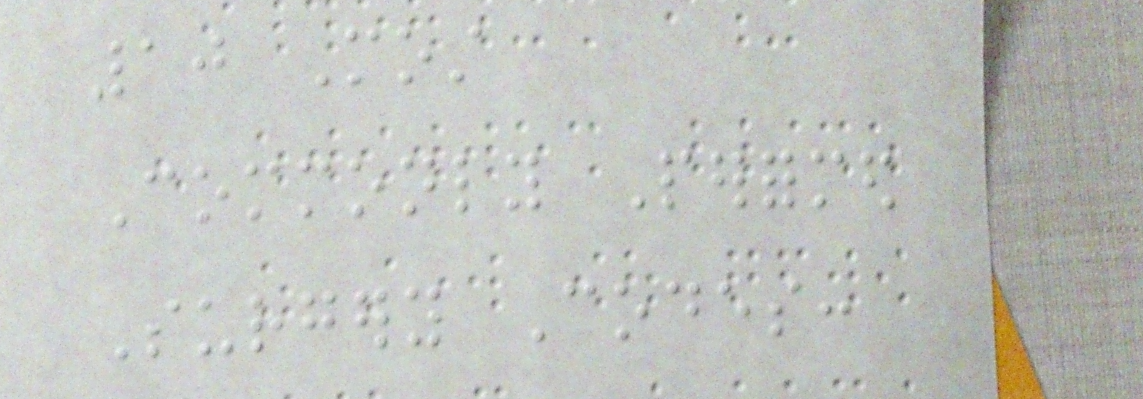10 Most
Commonly Performed
Surgery Codes:
